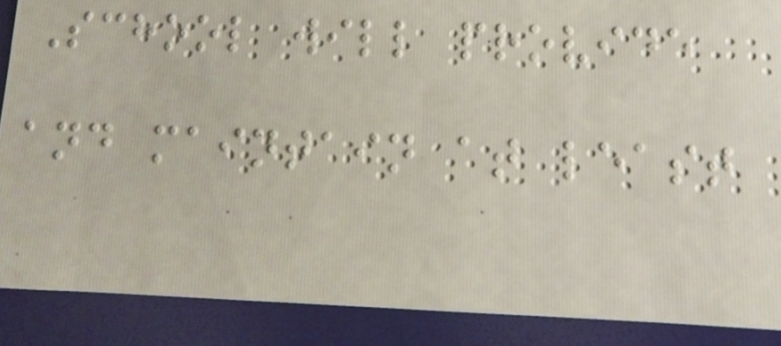School will provide
and maintain at least
